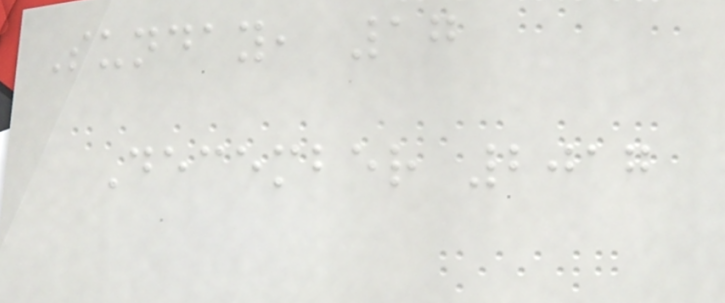Sunday, 17
December 2017
